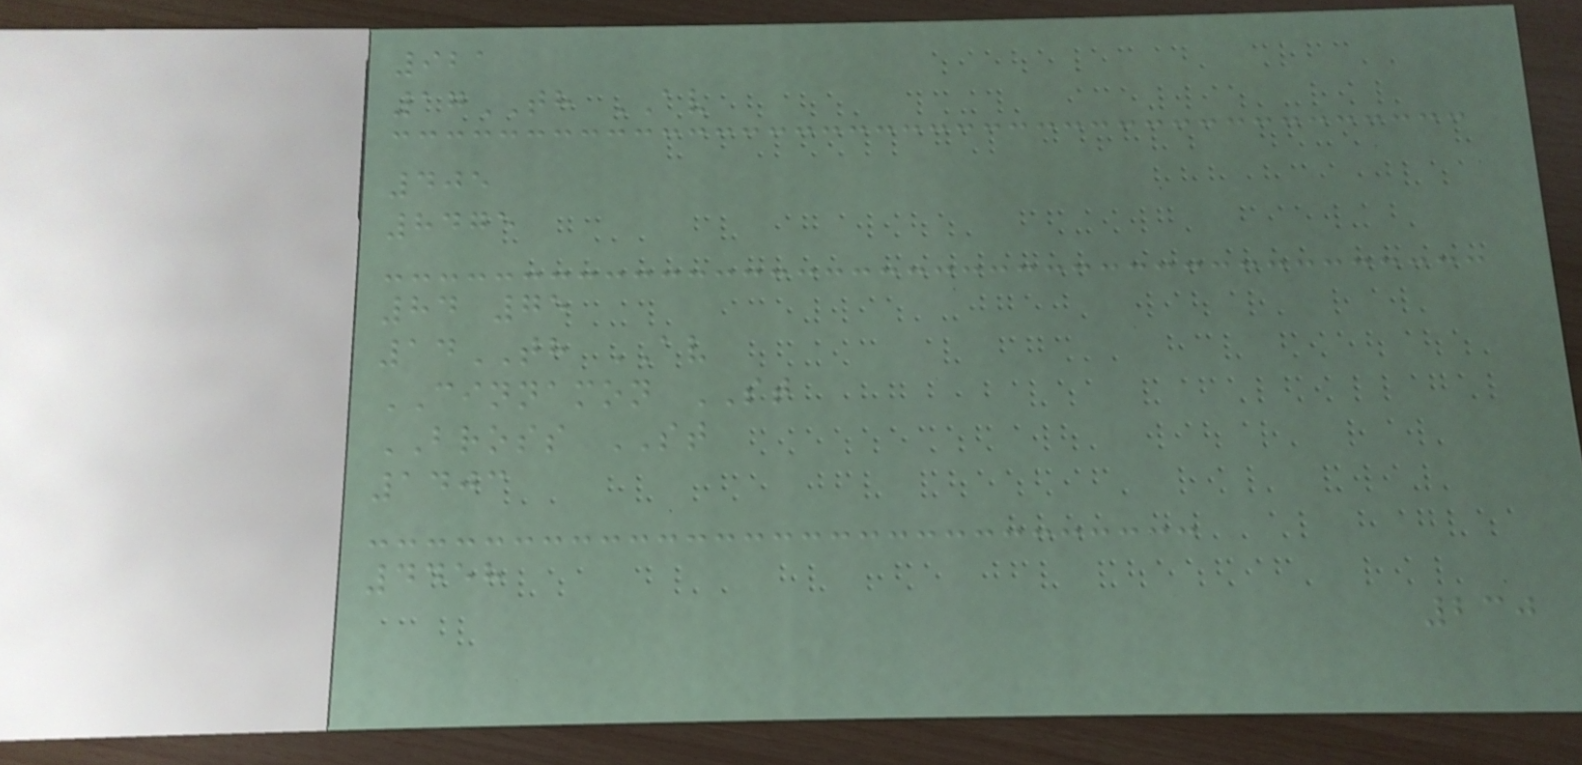921
17TH AV
405
8475
84 75
14TH AV
CINNAMON ST
BROSS ST
1403
4458
230
